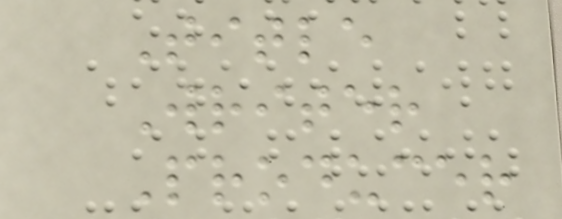Title
Writer
Producer
